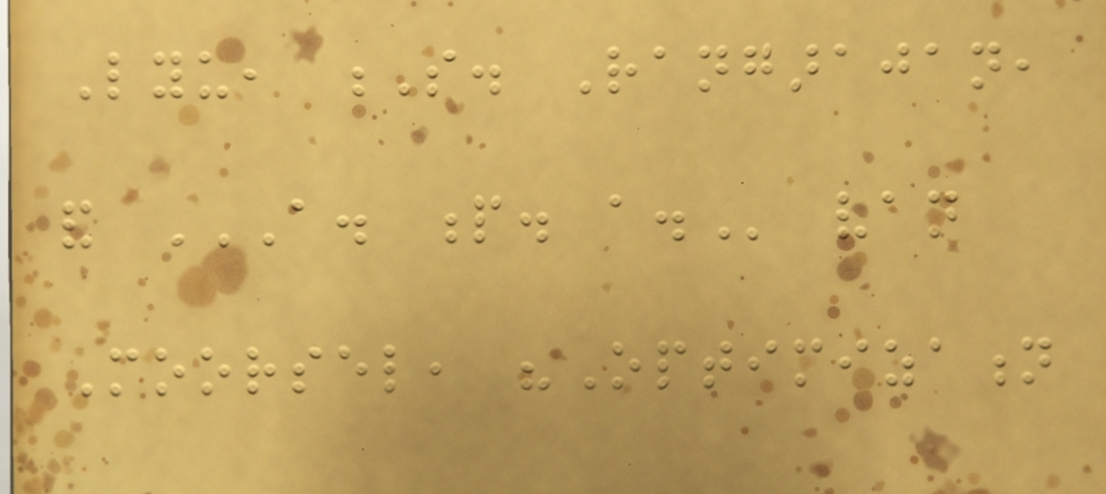Lyu, S. Rangarajan,
and A. P. A. van
Moorsel, "Optimization
